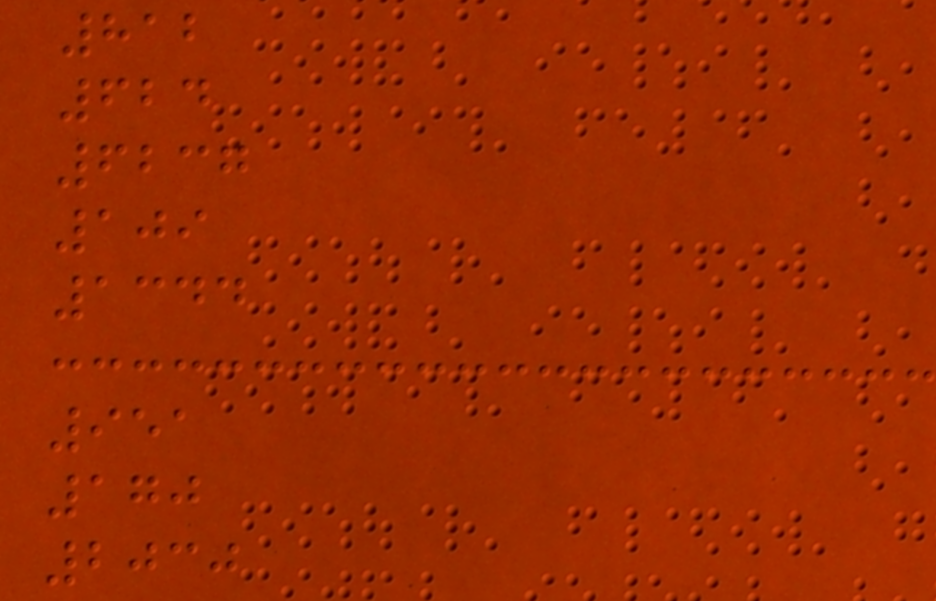812
624
6237
109
1344
951
170
2030
